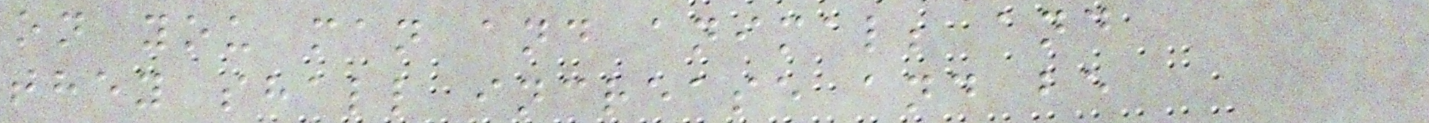on you man and animal; and
they shall increase and be
